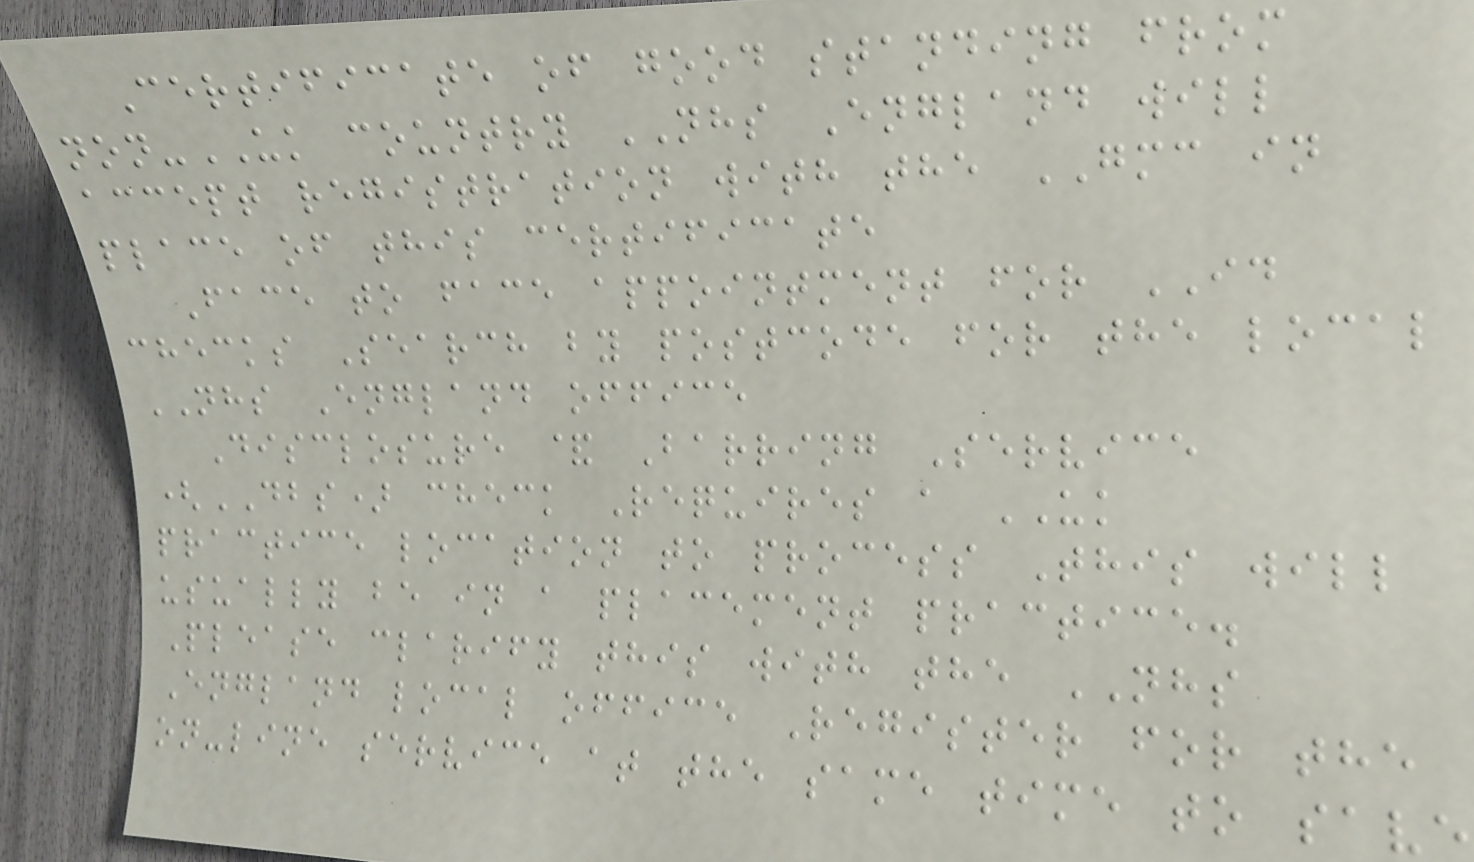Certificate of good standing from
non-UK country NHS England will
accept registration with the GMC in
place of this certificate
Face to face appointment for ID
checks Search by postcode for the local
NHS England office
Disclosure & Barring Service
(DBS) check Requires a UK
practice location to process This will
usually be in a placement practice.
Please clarify this with the NHS
England local office Register for the
on-line service at the same time to save
